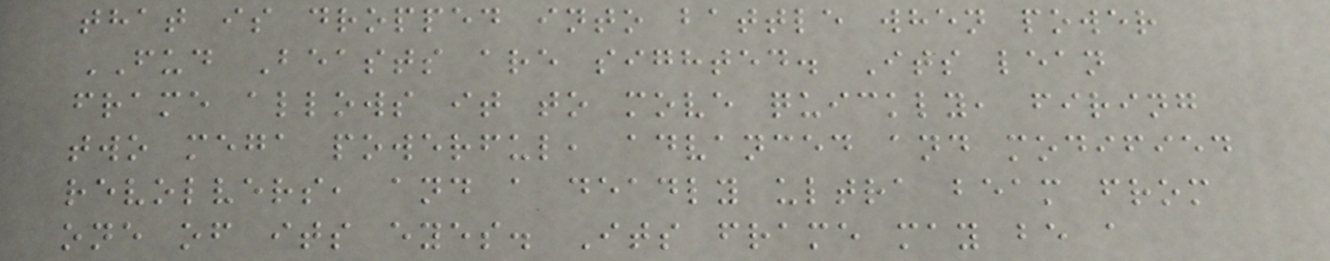that is dropped into battle when power
FUD Beasts are sighted. Its lean
frame allows it to move quickly, firing
two mega powerful, advanced and modified
revolvers, and a deadly ultra beam from
one of its eyes. Its frame may be a
